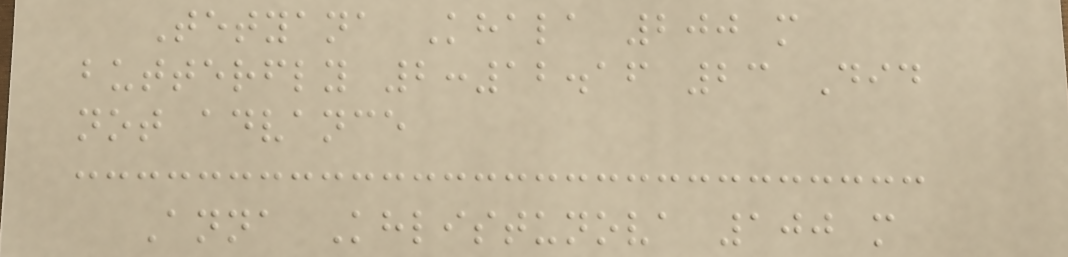Tetyana Khala 200 m
butterfly 2:12.16 23 Did
not advance
Anna Khlistunova 100 m
